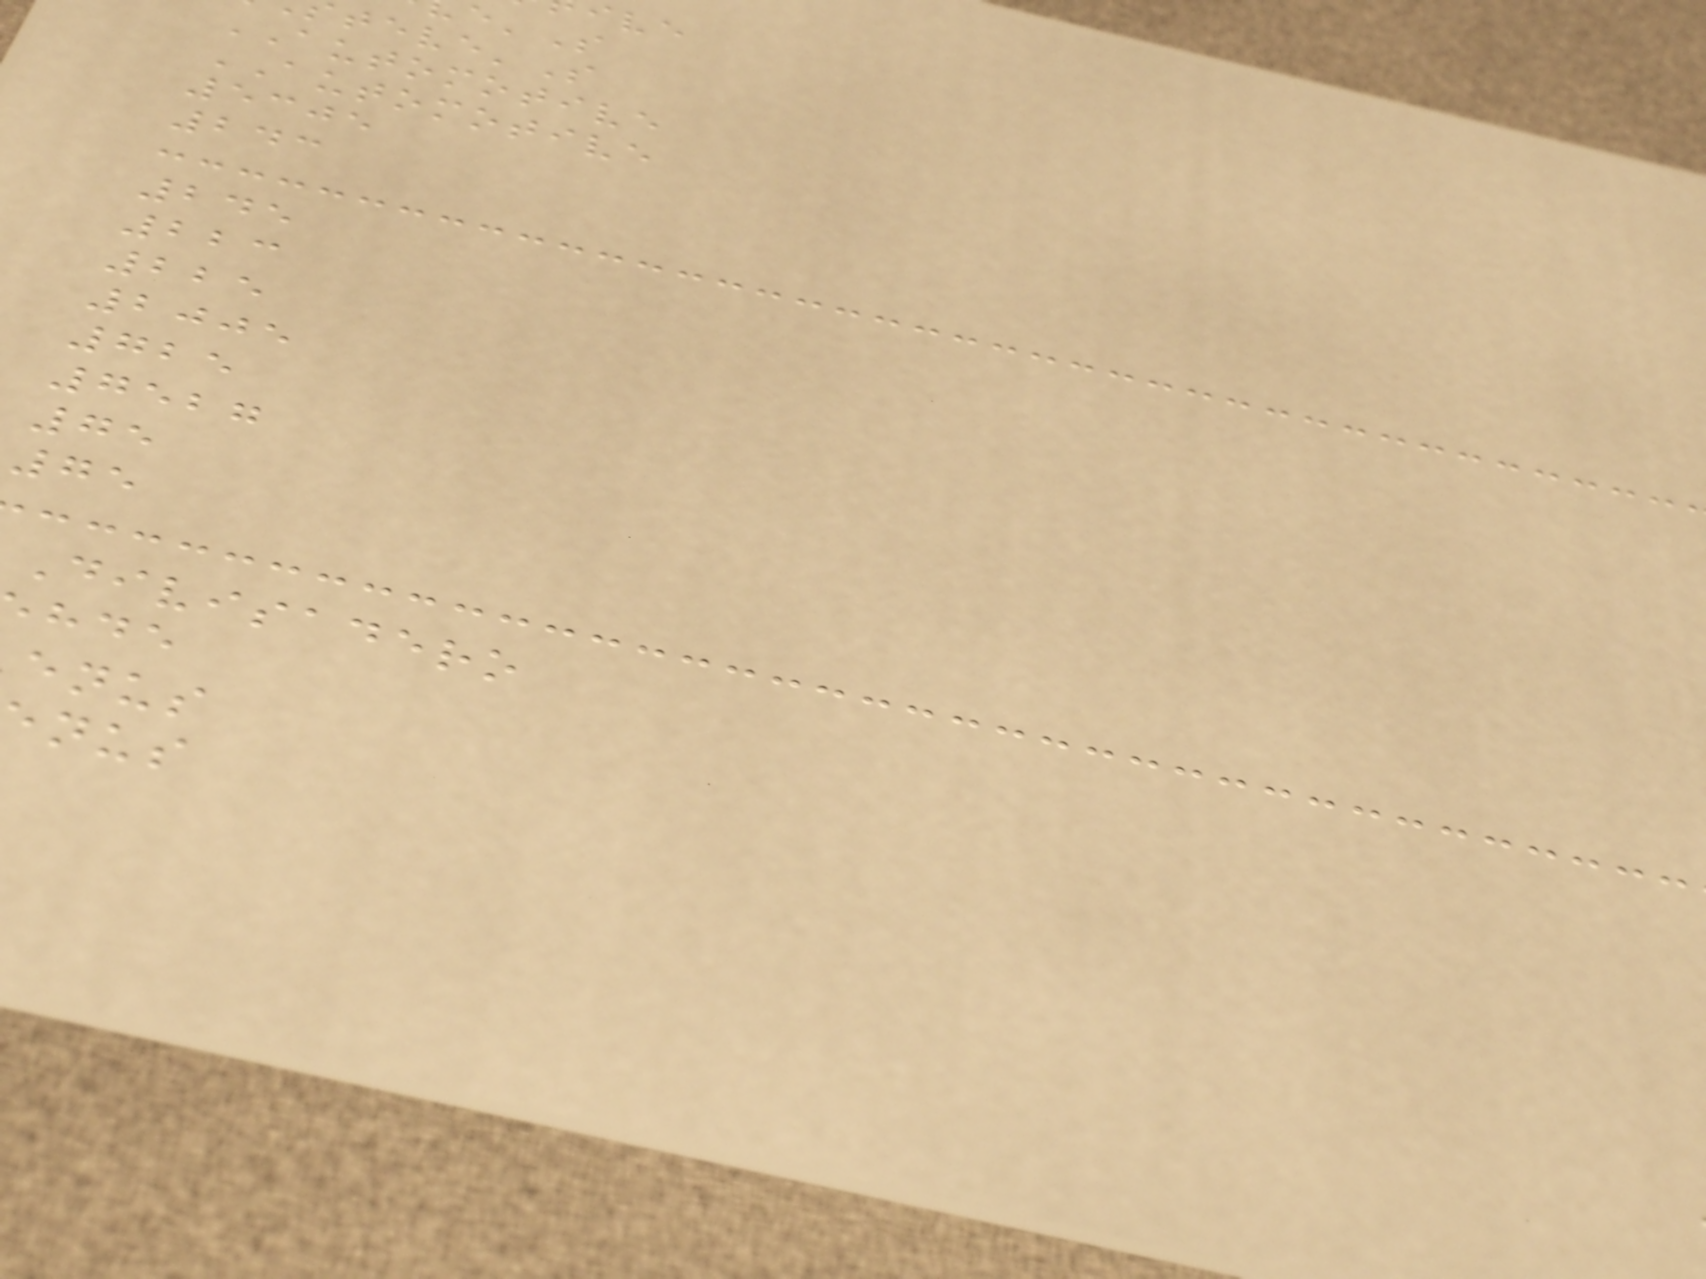AUTOMOTIVE
AUTOMOTIVE
5305
243
245
223
225
2005
725
7527
75
75
divisadero
enus
